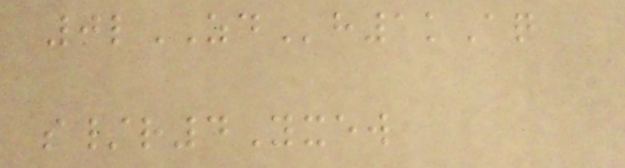0lZDh1kAq
s/r4Yxew
